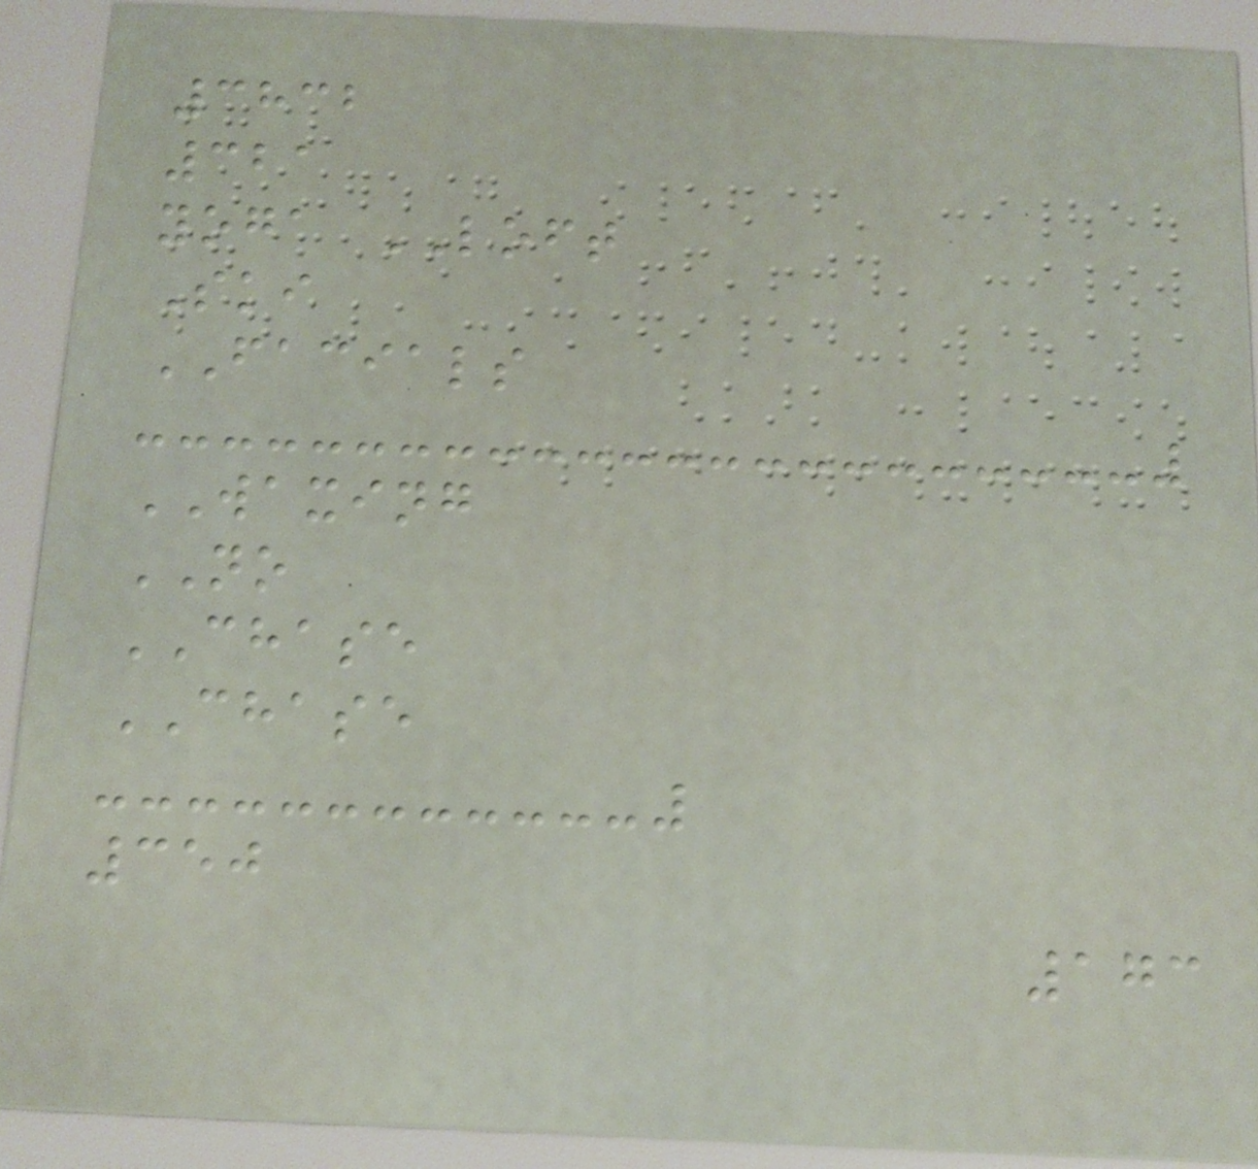3832
321
yoga LOFT
Ski
FACIALS
WAXING
NO
CHASE
CHASE
350
173
